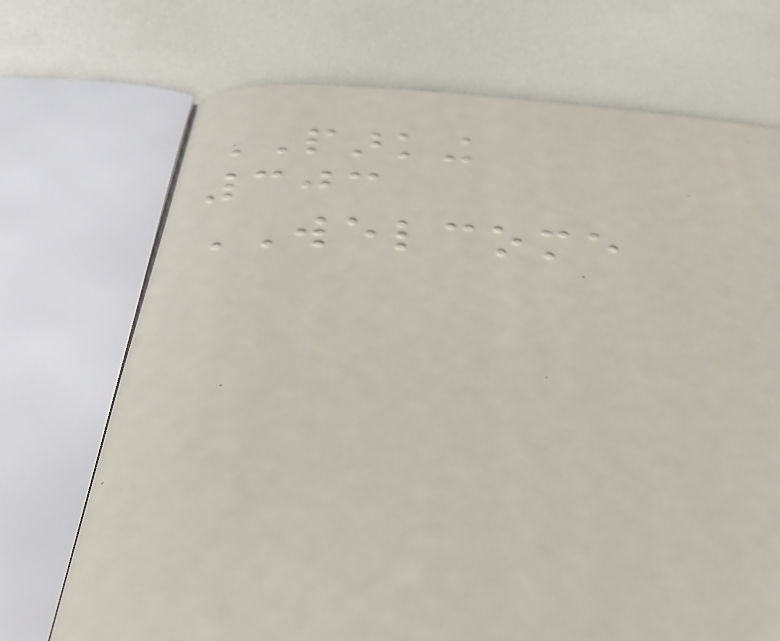PARKING
303
WELCOME
